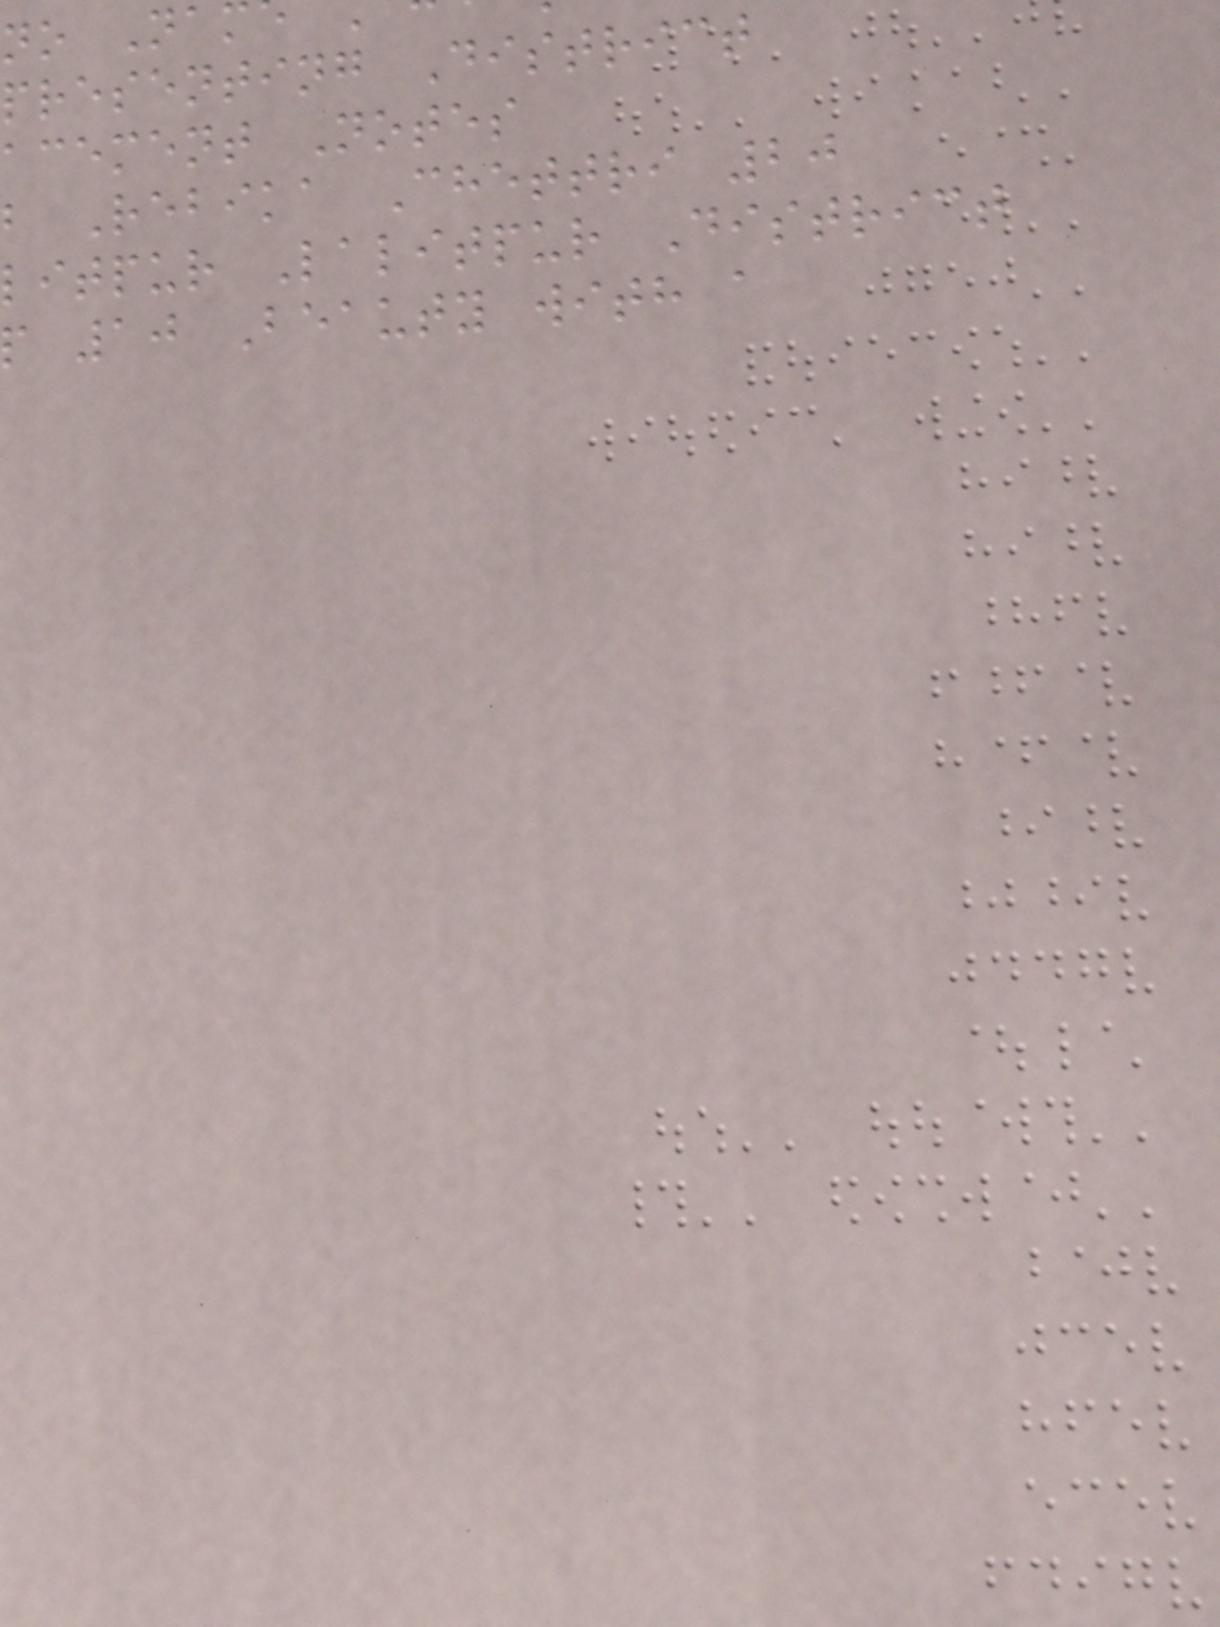no Na
presenting District
acement Notes
b Rebika Chettri 20
litpur Lalitpur District
10 Beauty with a
